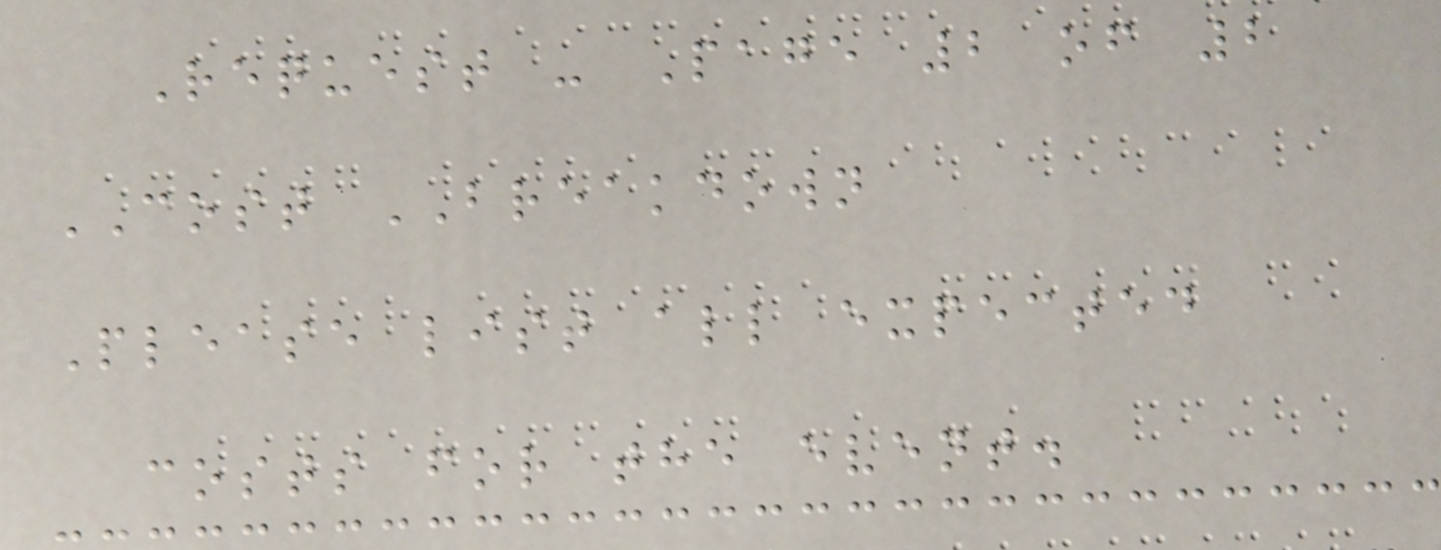Request - Page 2 of 2
COST BREAKDOWN
Please list all expected
costs for the event.
